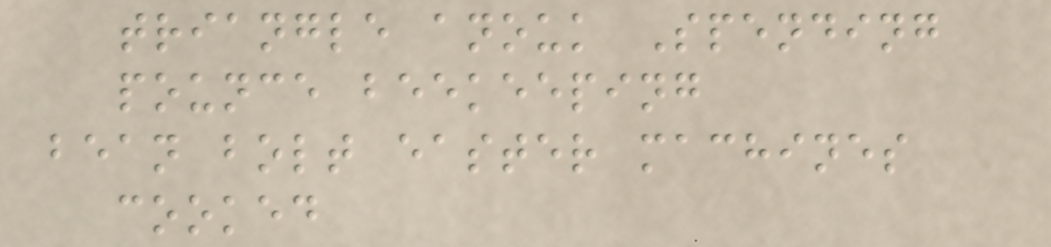triangle anouk Spending
pounce beekeeping
bean bolt easter machines
cooked
